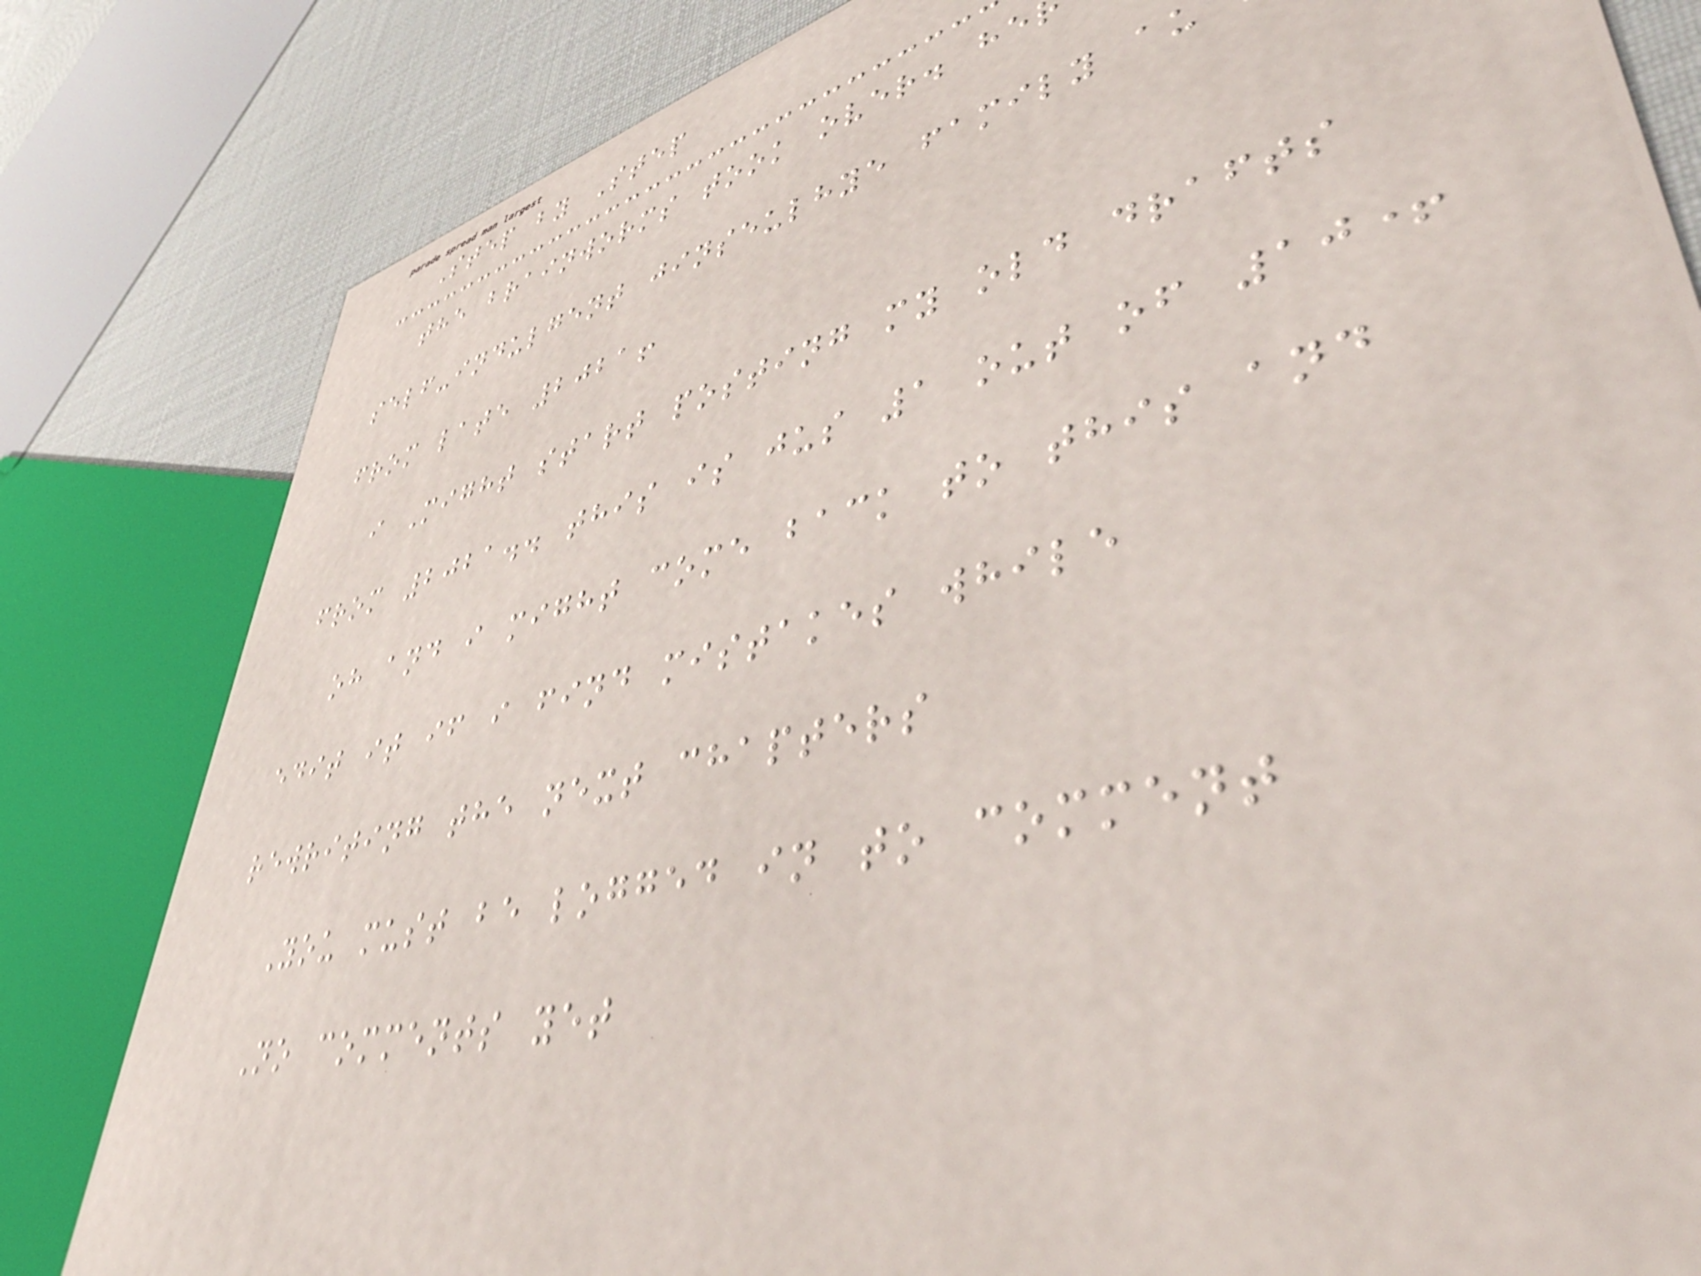Step by Step
the brainworms took over. he
self-indulgent jinseulhye family au
from late 2021!
i Might start posting my old drafts
from 2021.. this is jus 1 out of 10+
oh and i might come back to this and
edit it if i find mistakes while
rewriting the next chapters
You must be logged in to comment
No comments yet
